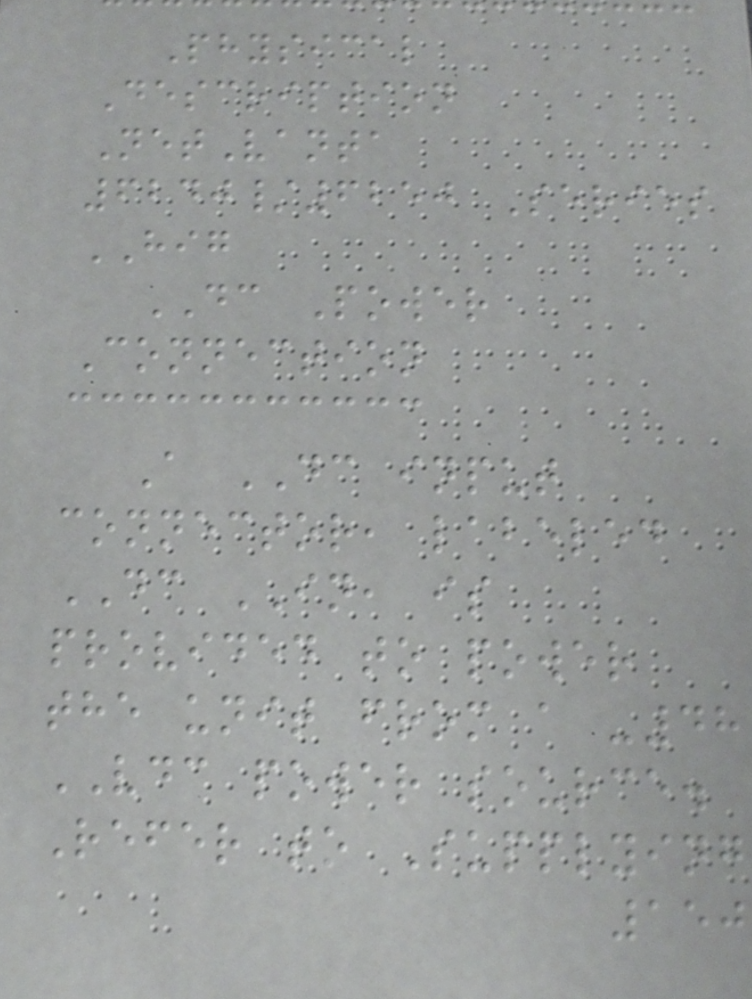Physical
Description
NetVanta
6240/6250 Series
HIG
DC Power
Connection
A DC input
connector, labeled
DC IN, is
provided to power
the unit from a -48
VDC power source.
Refer to Supplying
150
